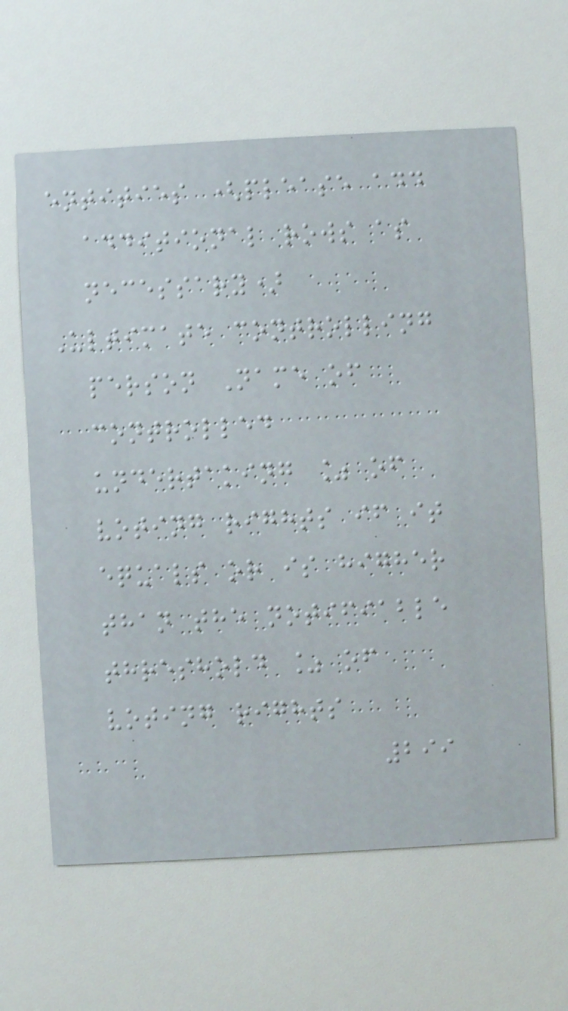entities (please add
additional rows as
necessary)
Ultimate controlling
person Name of
controlled
undertaking % of
voting rights if it
equals or is higher
than the notifiable
threshold % of
voting rights
299
